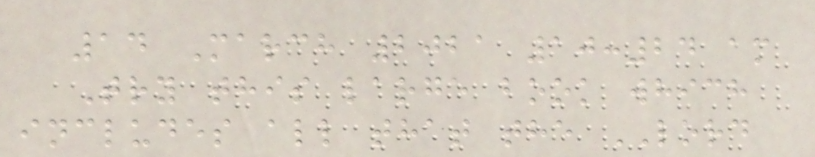14 March 2021 10:24 am
Try this large book which
includes all that the LORD
